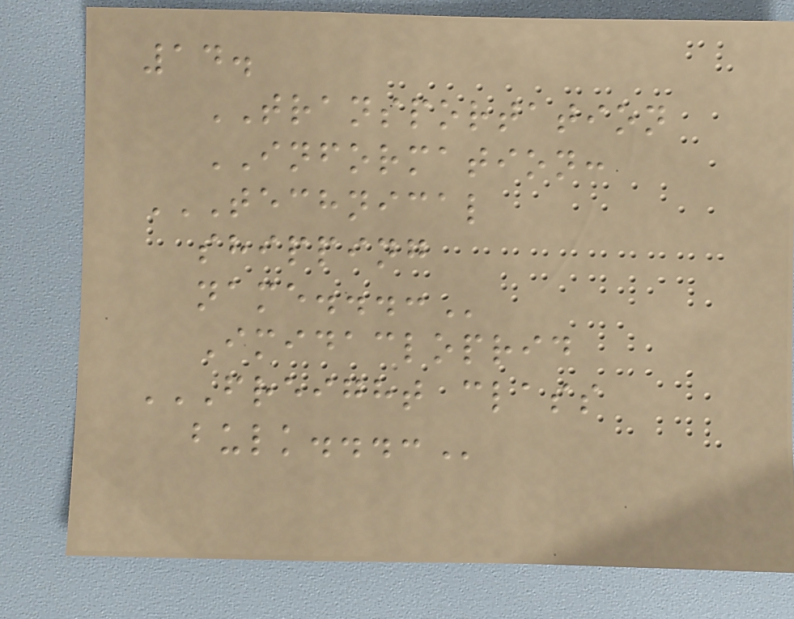14.
TRANSPORTATION
INFORMATION:
TECHNICAL
SHIPPING
NAME...:
Imidacloprid
FREIGHT CLASS
BULK...:
